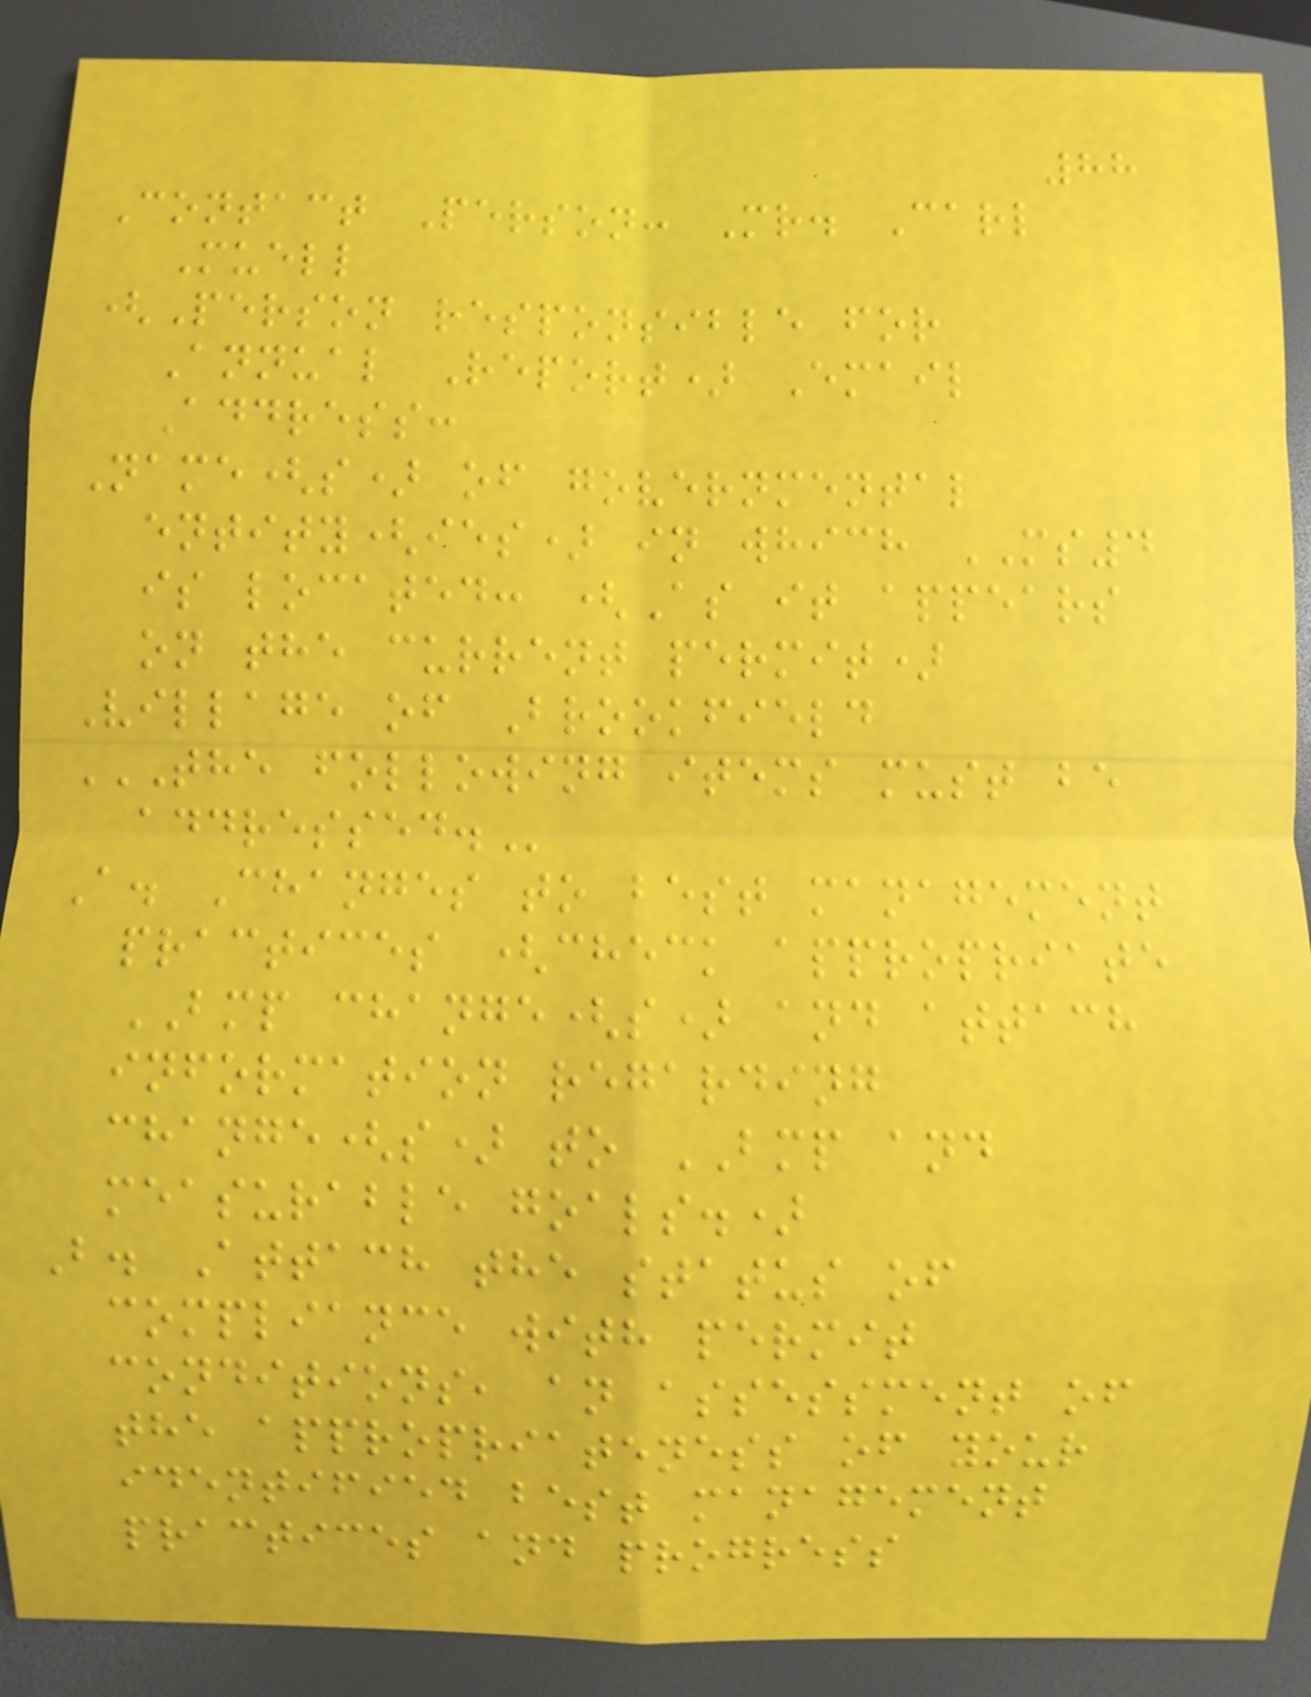88
Contact Person: Mr. Carl
Muell
(Person responsible for
Annual Report) Email
Address:
Name(s) of governmental
entity(ies) in which MS4
is located: (As it appears
on the current permit)
Village of Brookfield
THE FOLLOWING ITEMS MUST BE
ADDRESSED.
A. Changes to best management
practices (check appropriate
BMP change(s) and attach
information regarding
change(s) to BMP and
measurable goals.)
B. Attach the status of
compliance with permit
conditions, an assessment of
the appropriateness of your
identified best management
practices and progress
